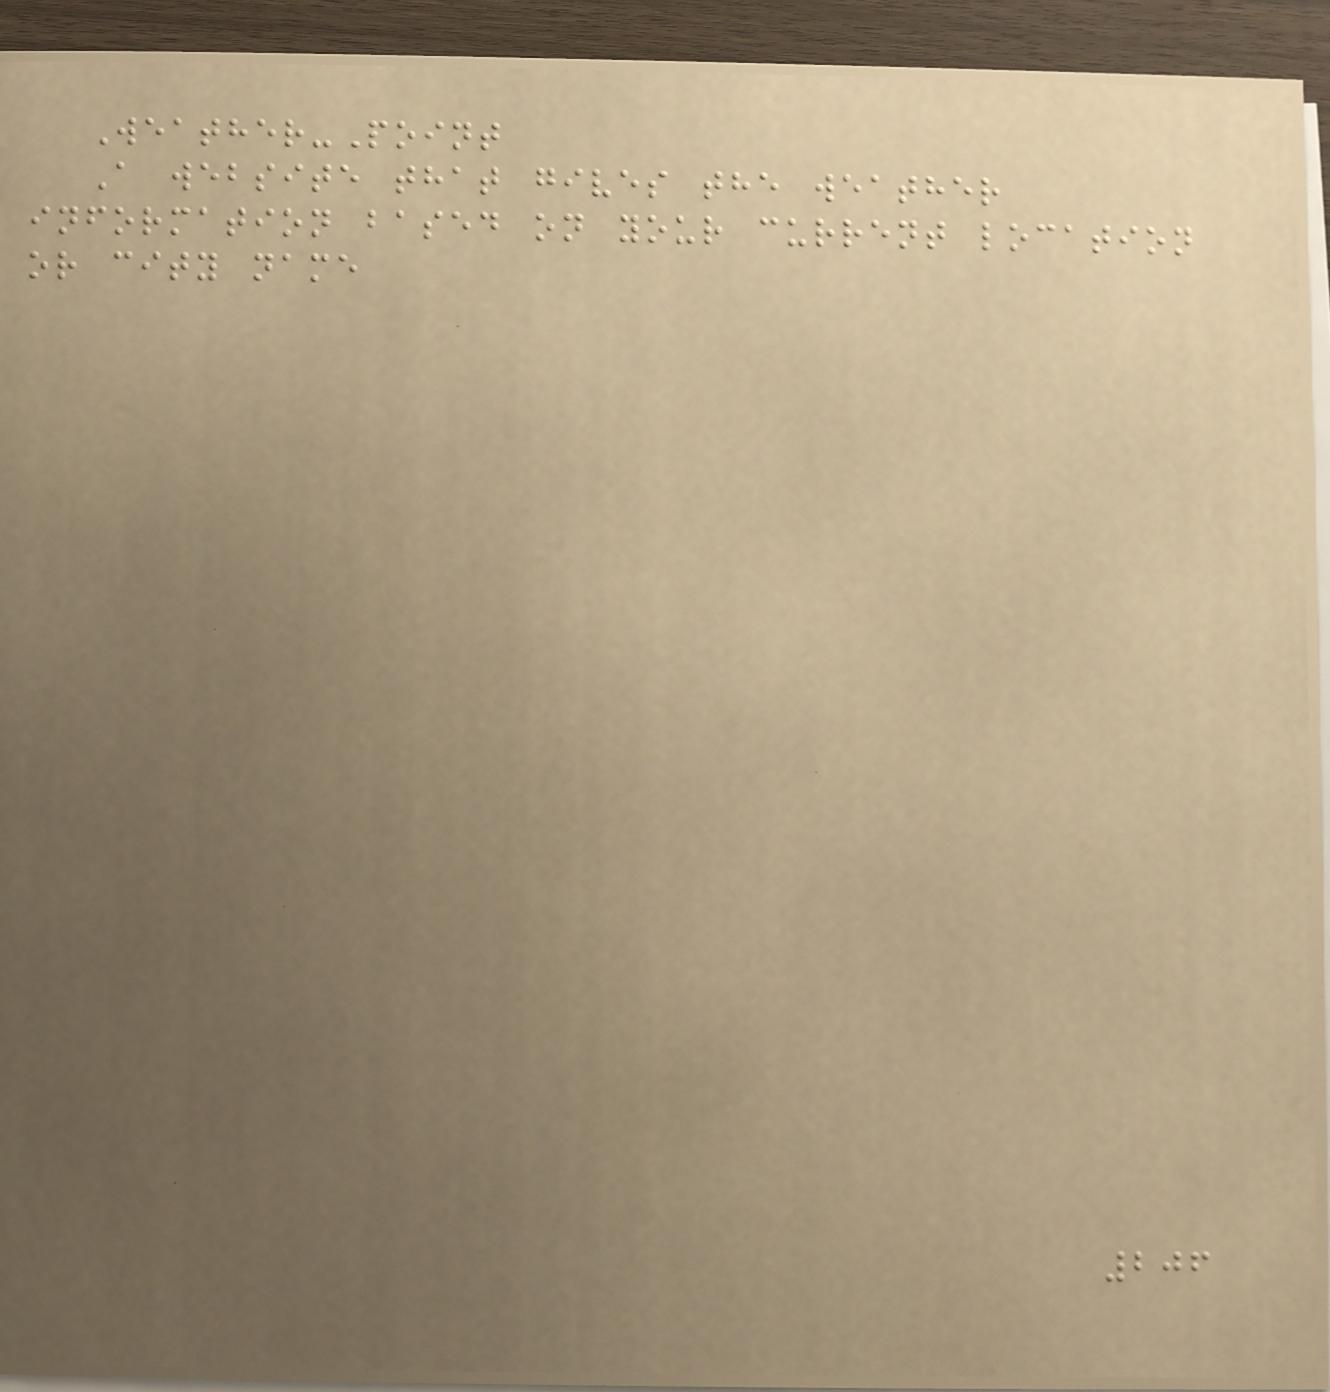Weather-Point
A website that gives the weather
information based on your current location
or city name
206
